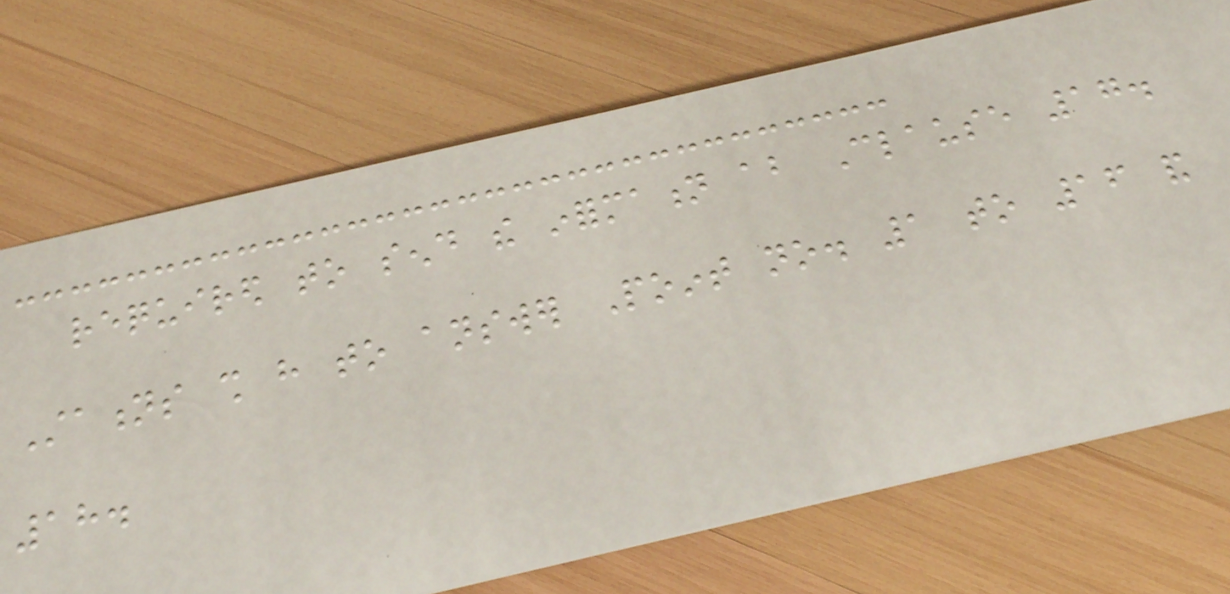required to send the information about Clause 17.
Stations shall have to answer Point no. 1 to 16 and
18.
